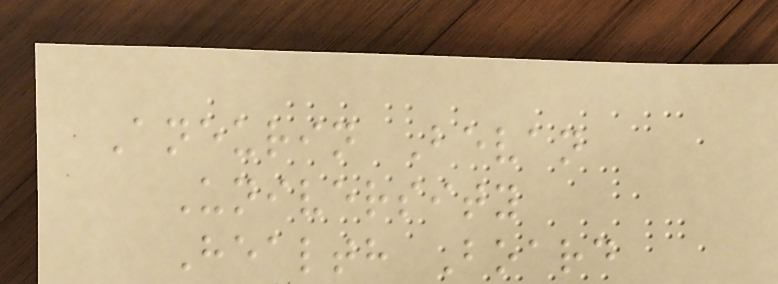Aneurin Bevan
University
Health Board
